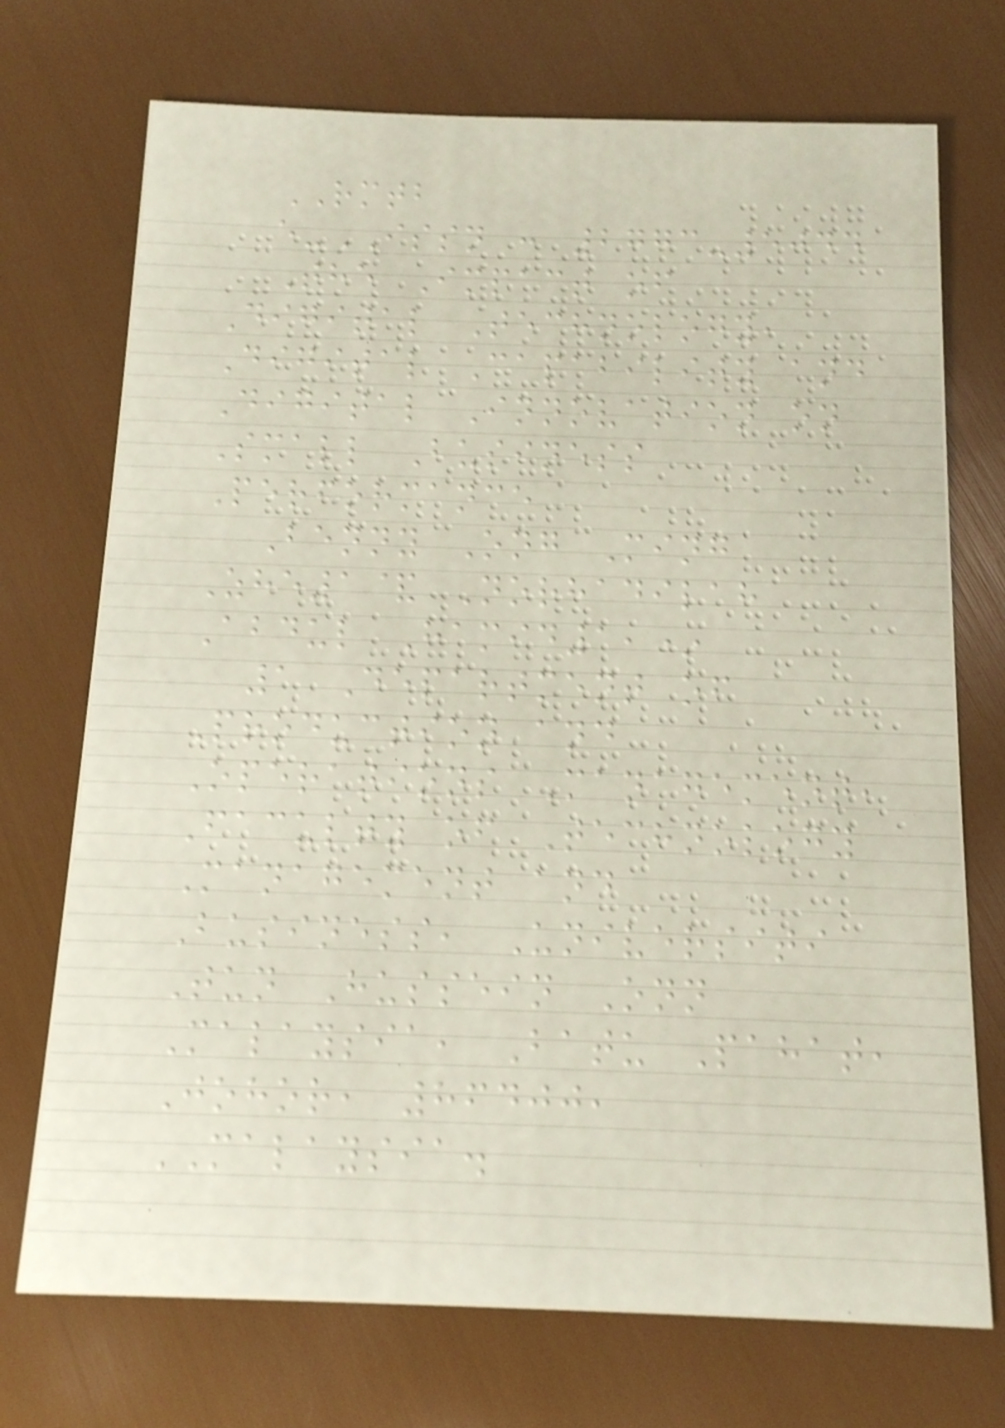RMTB
e-ISSN : 2773-5044
The Impact of
Digital Technology,
Digital Capability and
Digital Innovation on
Small Business
Performance
Benny Ong Ming
Zhe1& Norhadilah
Abdul Hamid1,*
1 Department of
Production and
Operations Management,
Faculty of Technology
Management and
Business, Universiti
Tun Hussein Onn
Malaysia, Batu Pahat,
Johor, 86400,
MALAYSIA.
